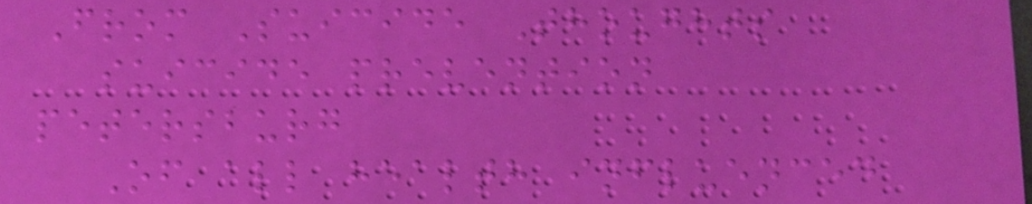From Suicide Thoughts
suicide prevention
petersburg
Of all health influenced
